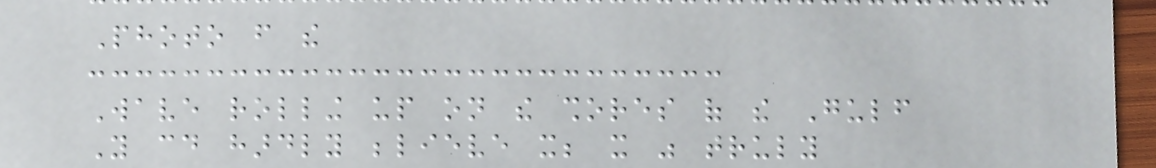Photo from the
Wave rolling up on the shores of the Gulf
You could hardly believe it; it was truly
